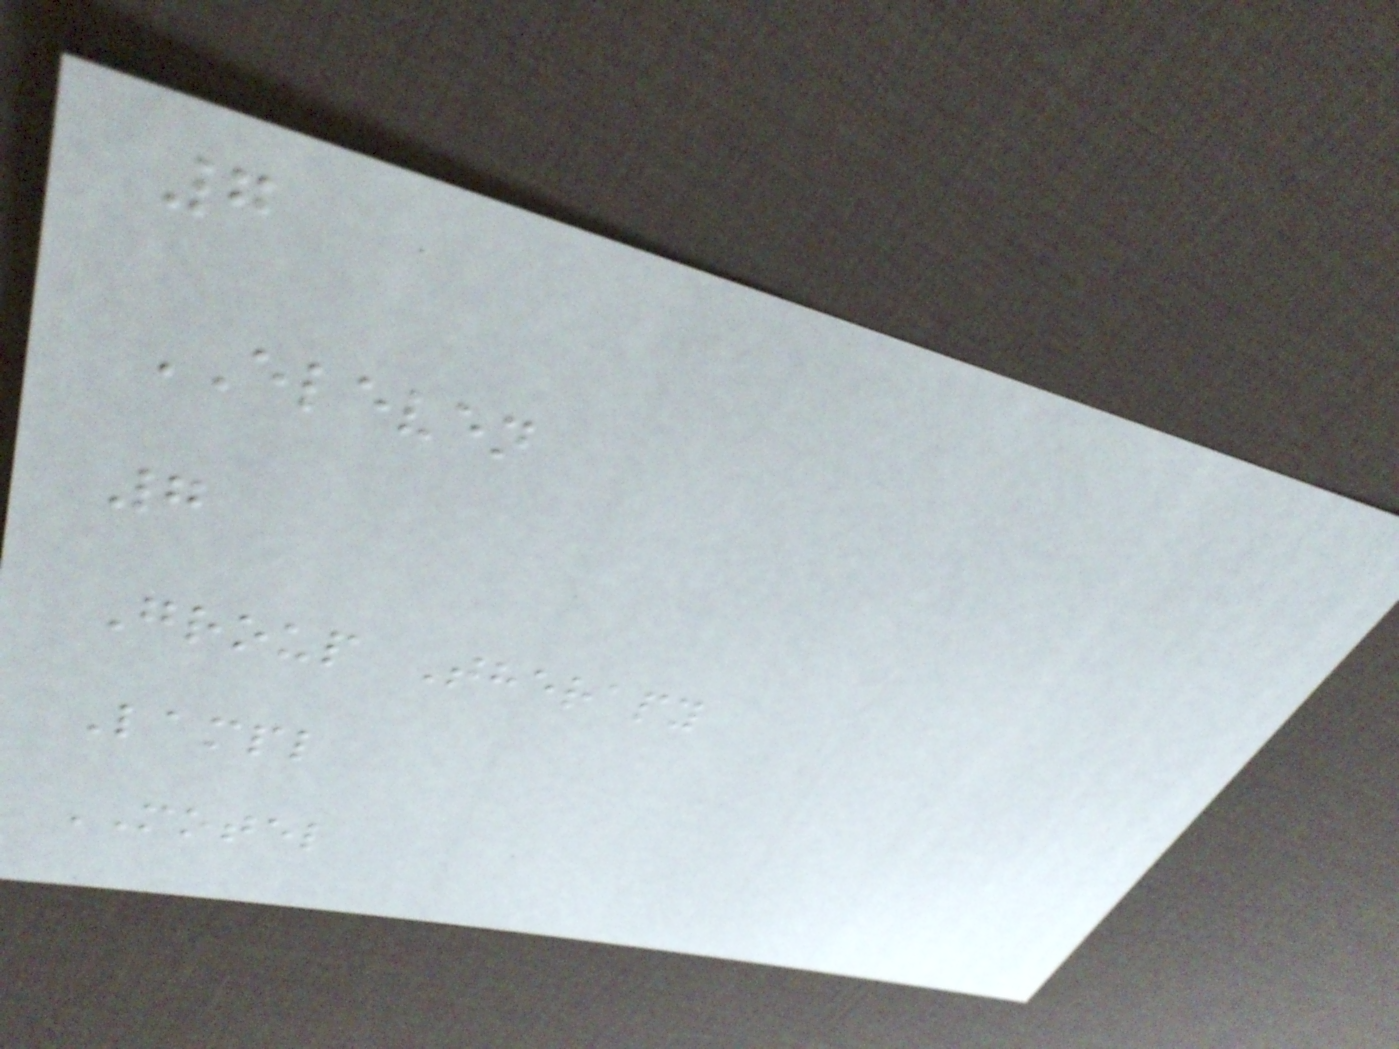7
ELEVEN
7
Group Therapy
Lampl
MOTEL
